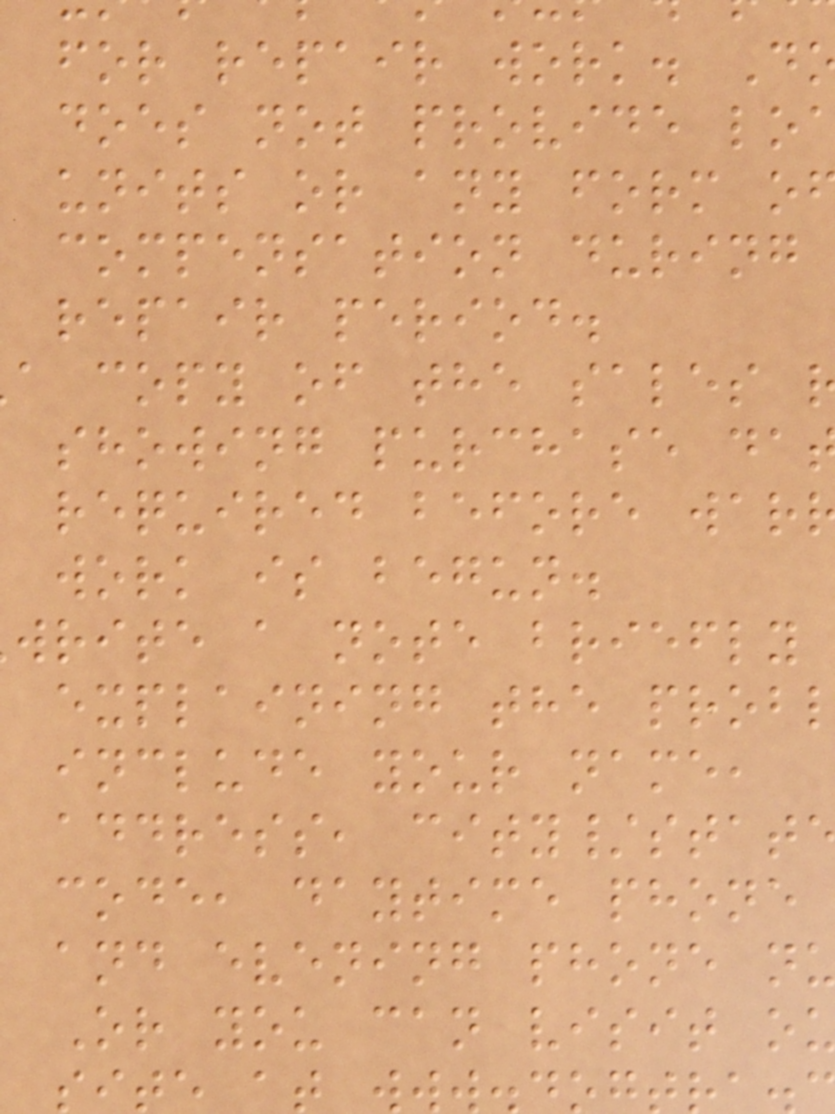for repair work. D
does not provide lo
units or any form o
compensation during
repair period.
a copy of the sales
showing purchase da
required before war
work is begun.
write a note briefly
explaining the prob
include your name,
address, city/stat
code, daytime phone
and evening phone n
Or you can visit o
